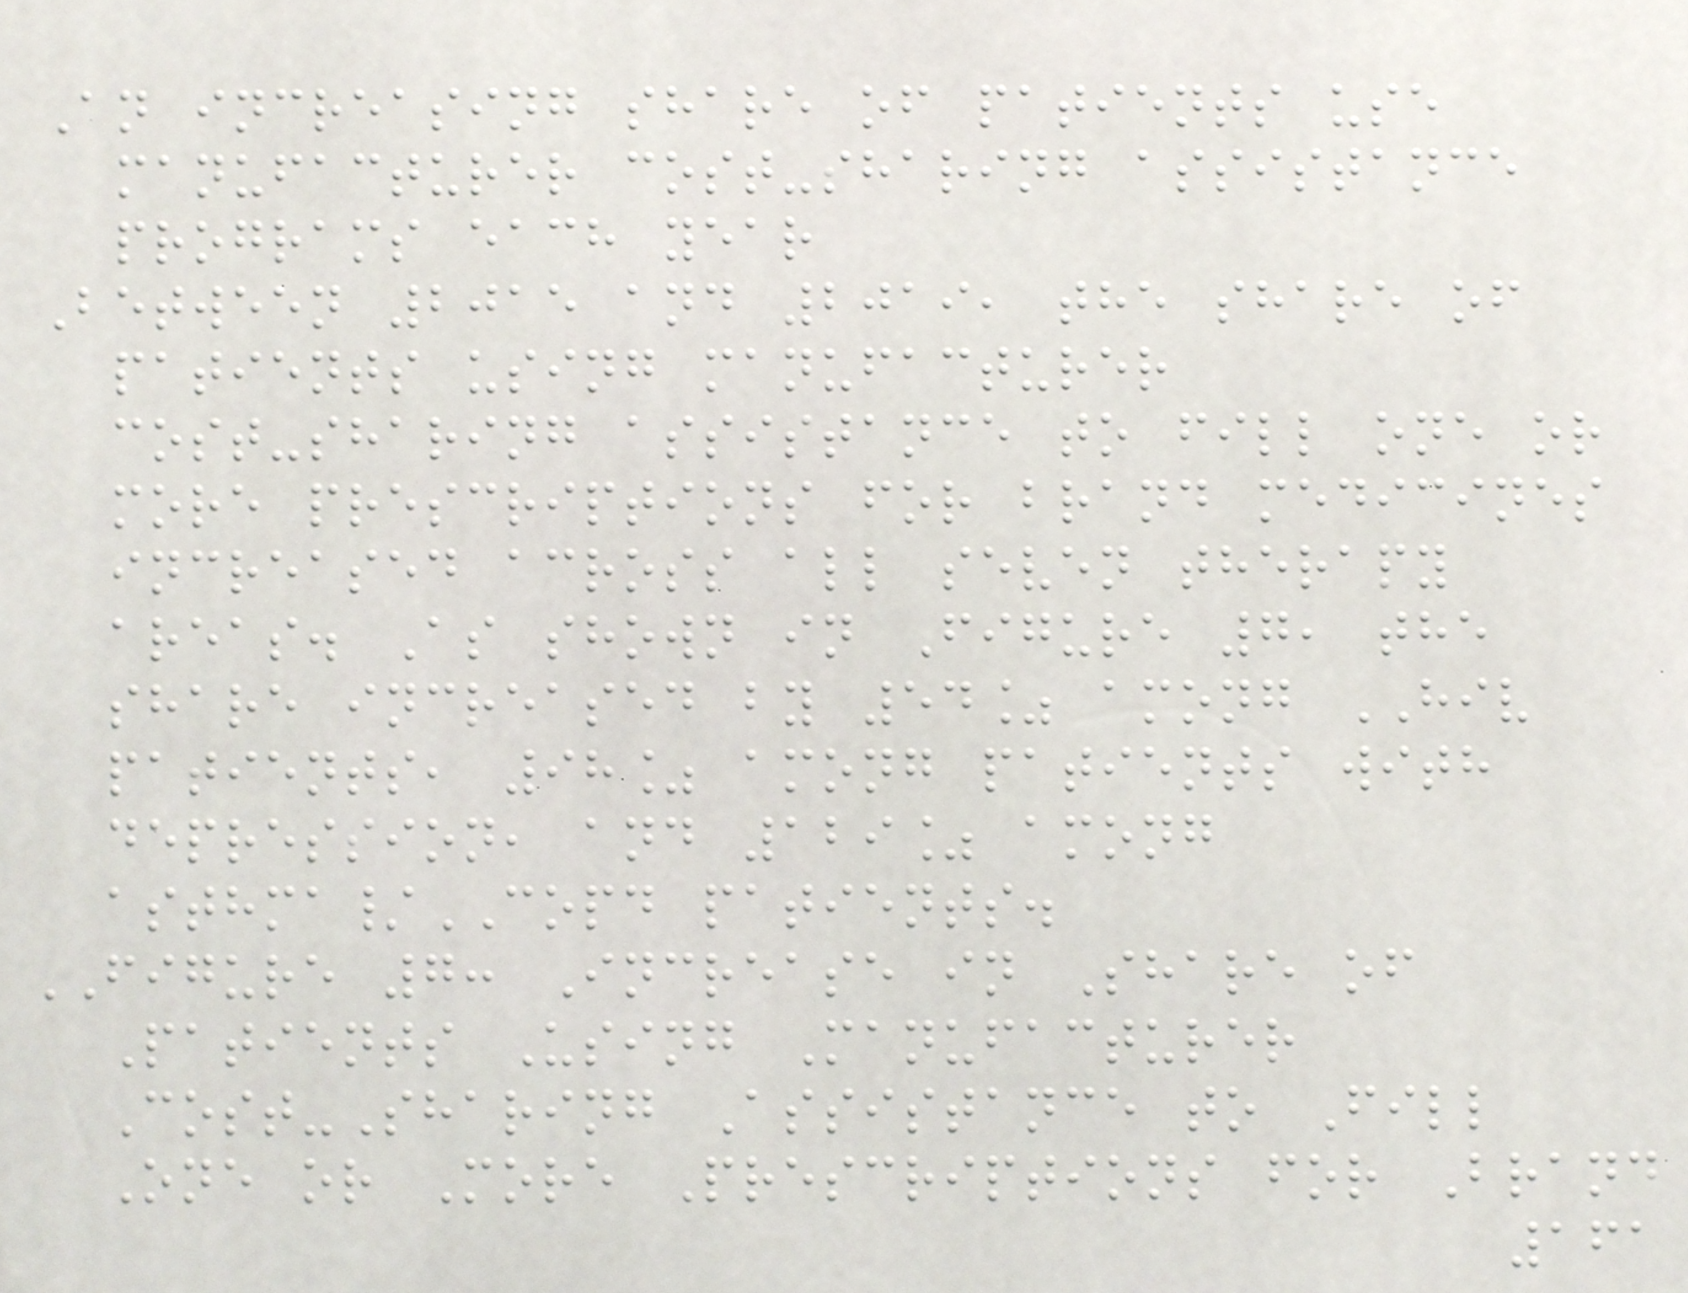An increasing share of patients use
manufacturer cost-sharing assistance
programs each year
Between 2015 and 2019, the share of
patients using manufacturer
cost-sharing assistance to fill one or
more prescriptions for brand medicines
increased across all seven therapy
areas. As shown in Figure 7, the
share increased by 54% among HIV
patients, 98% among patients with
depression, and 129% among
asthma/COPD patients.
FIGURE 7: Increase in Share of
Patients Using Manufacturer
Cost-Sharing Assistance to Fill
One or More Prescriptions for Brand
161
